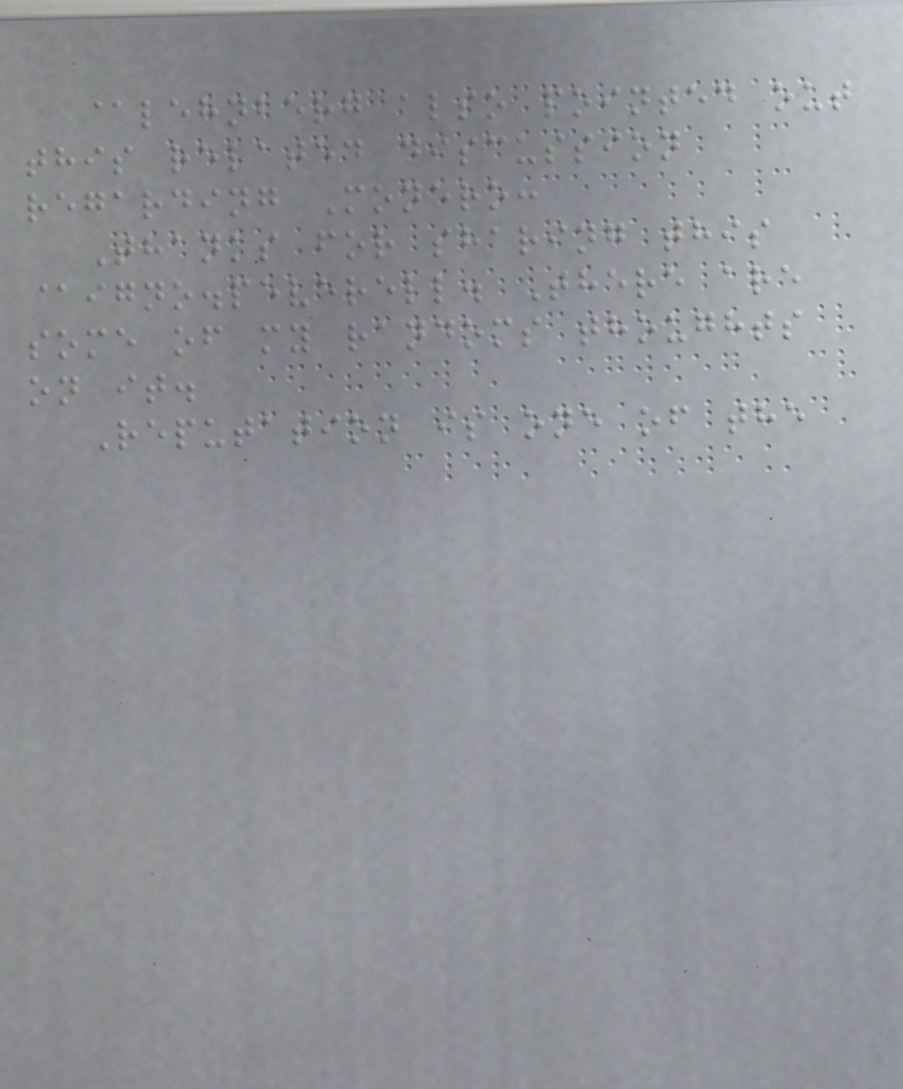@lehnberg also pointed out
this related discussion
regarding Monero:
Thanks for sharing this
@igno.peverell. There are
some of my randoms thoughts
on it.
Reputation is one of the
